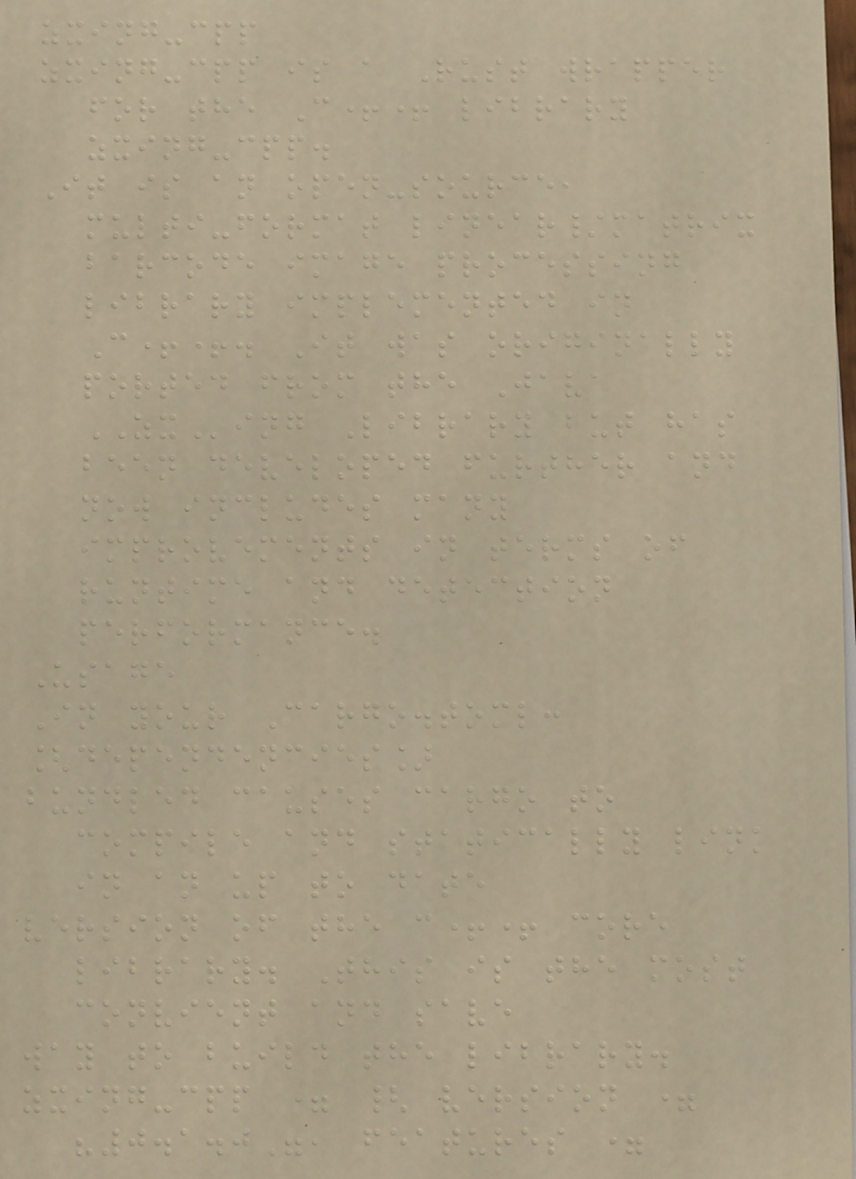zxing-cpp
zxing-cpp is a Rust wrapper
for the C++ library
zxing-cpp.
It is an open-source,
multi-format linear/matrix
barcode image processing
library implemented in
C++. It was originally
ported from the Java
ZXing Library but has
been developed further and
now includes many
improvements in terms of
runtime and detection
performance.
Usage
In your Cargo.toml:
[dependencies]
bundled causes cargo to
compile and statically link
in an up to date
version of the c++ core
library. This is the most
convient and save
way to build the library.
zxing-cpp = { version =
"0.1.0", features =
